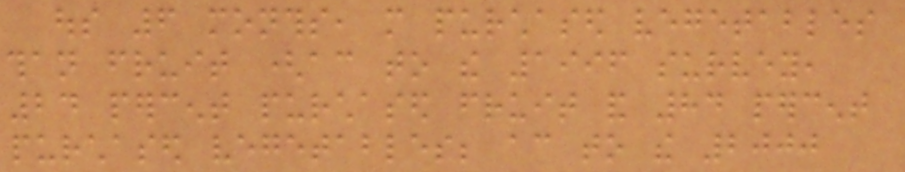ous 6 months, more purchased vegetables
than fruit (according to the 1996 survey,
24 percent purchased fruit and 84 percent
purchased vegetables; according to the 2000
